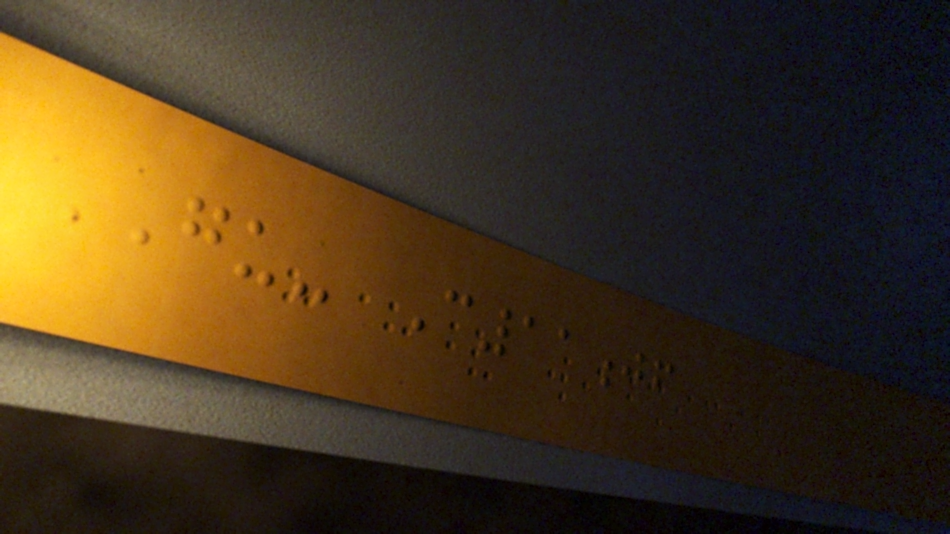GU- C11jf
